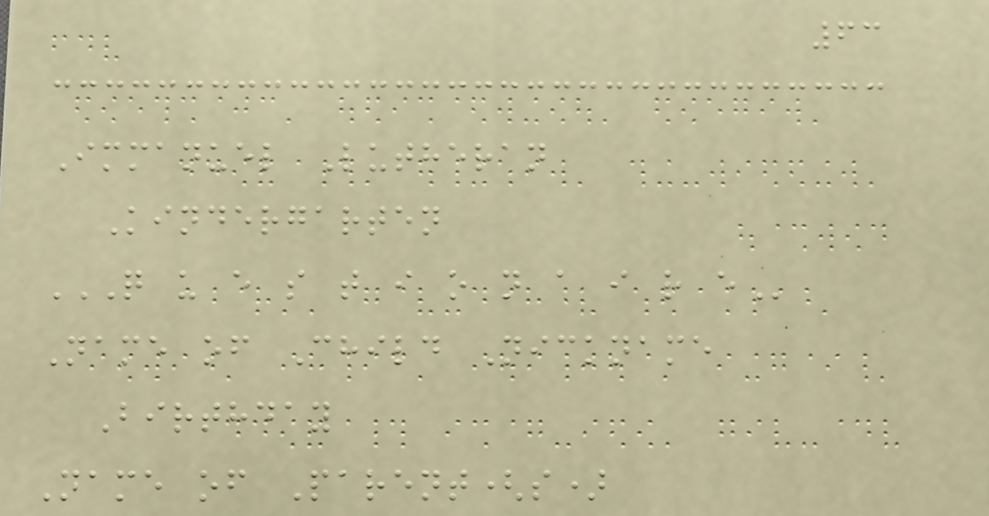63
Immanuel Lutheran
Kindergarten
Q U E S T I O N A I R E
Name of Child Nickname
Birthday
Name of Parent(s)
